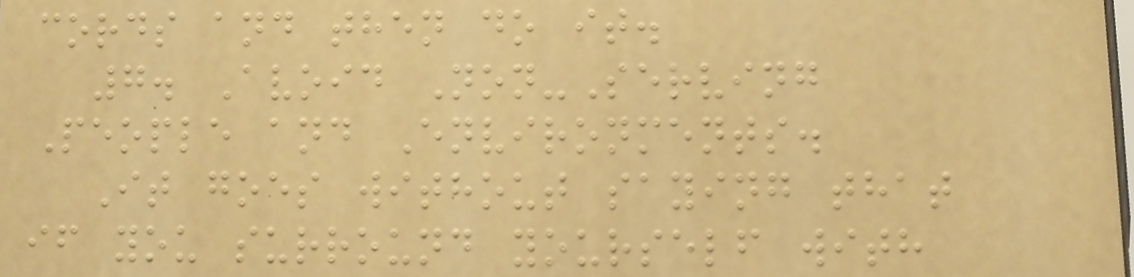cords and then do it.
7. Avoid Non-Serving
People and Environments.
It goes without saying that
if you surround yourself with
